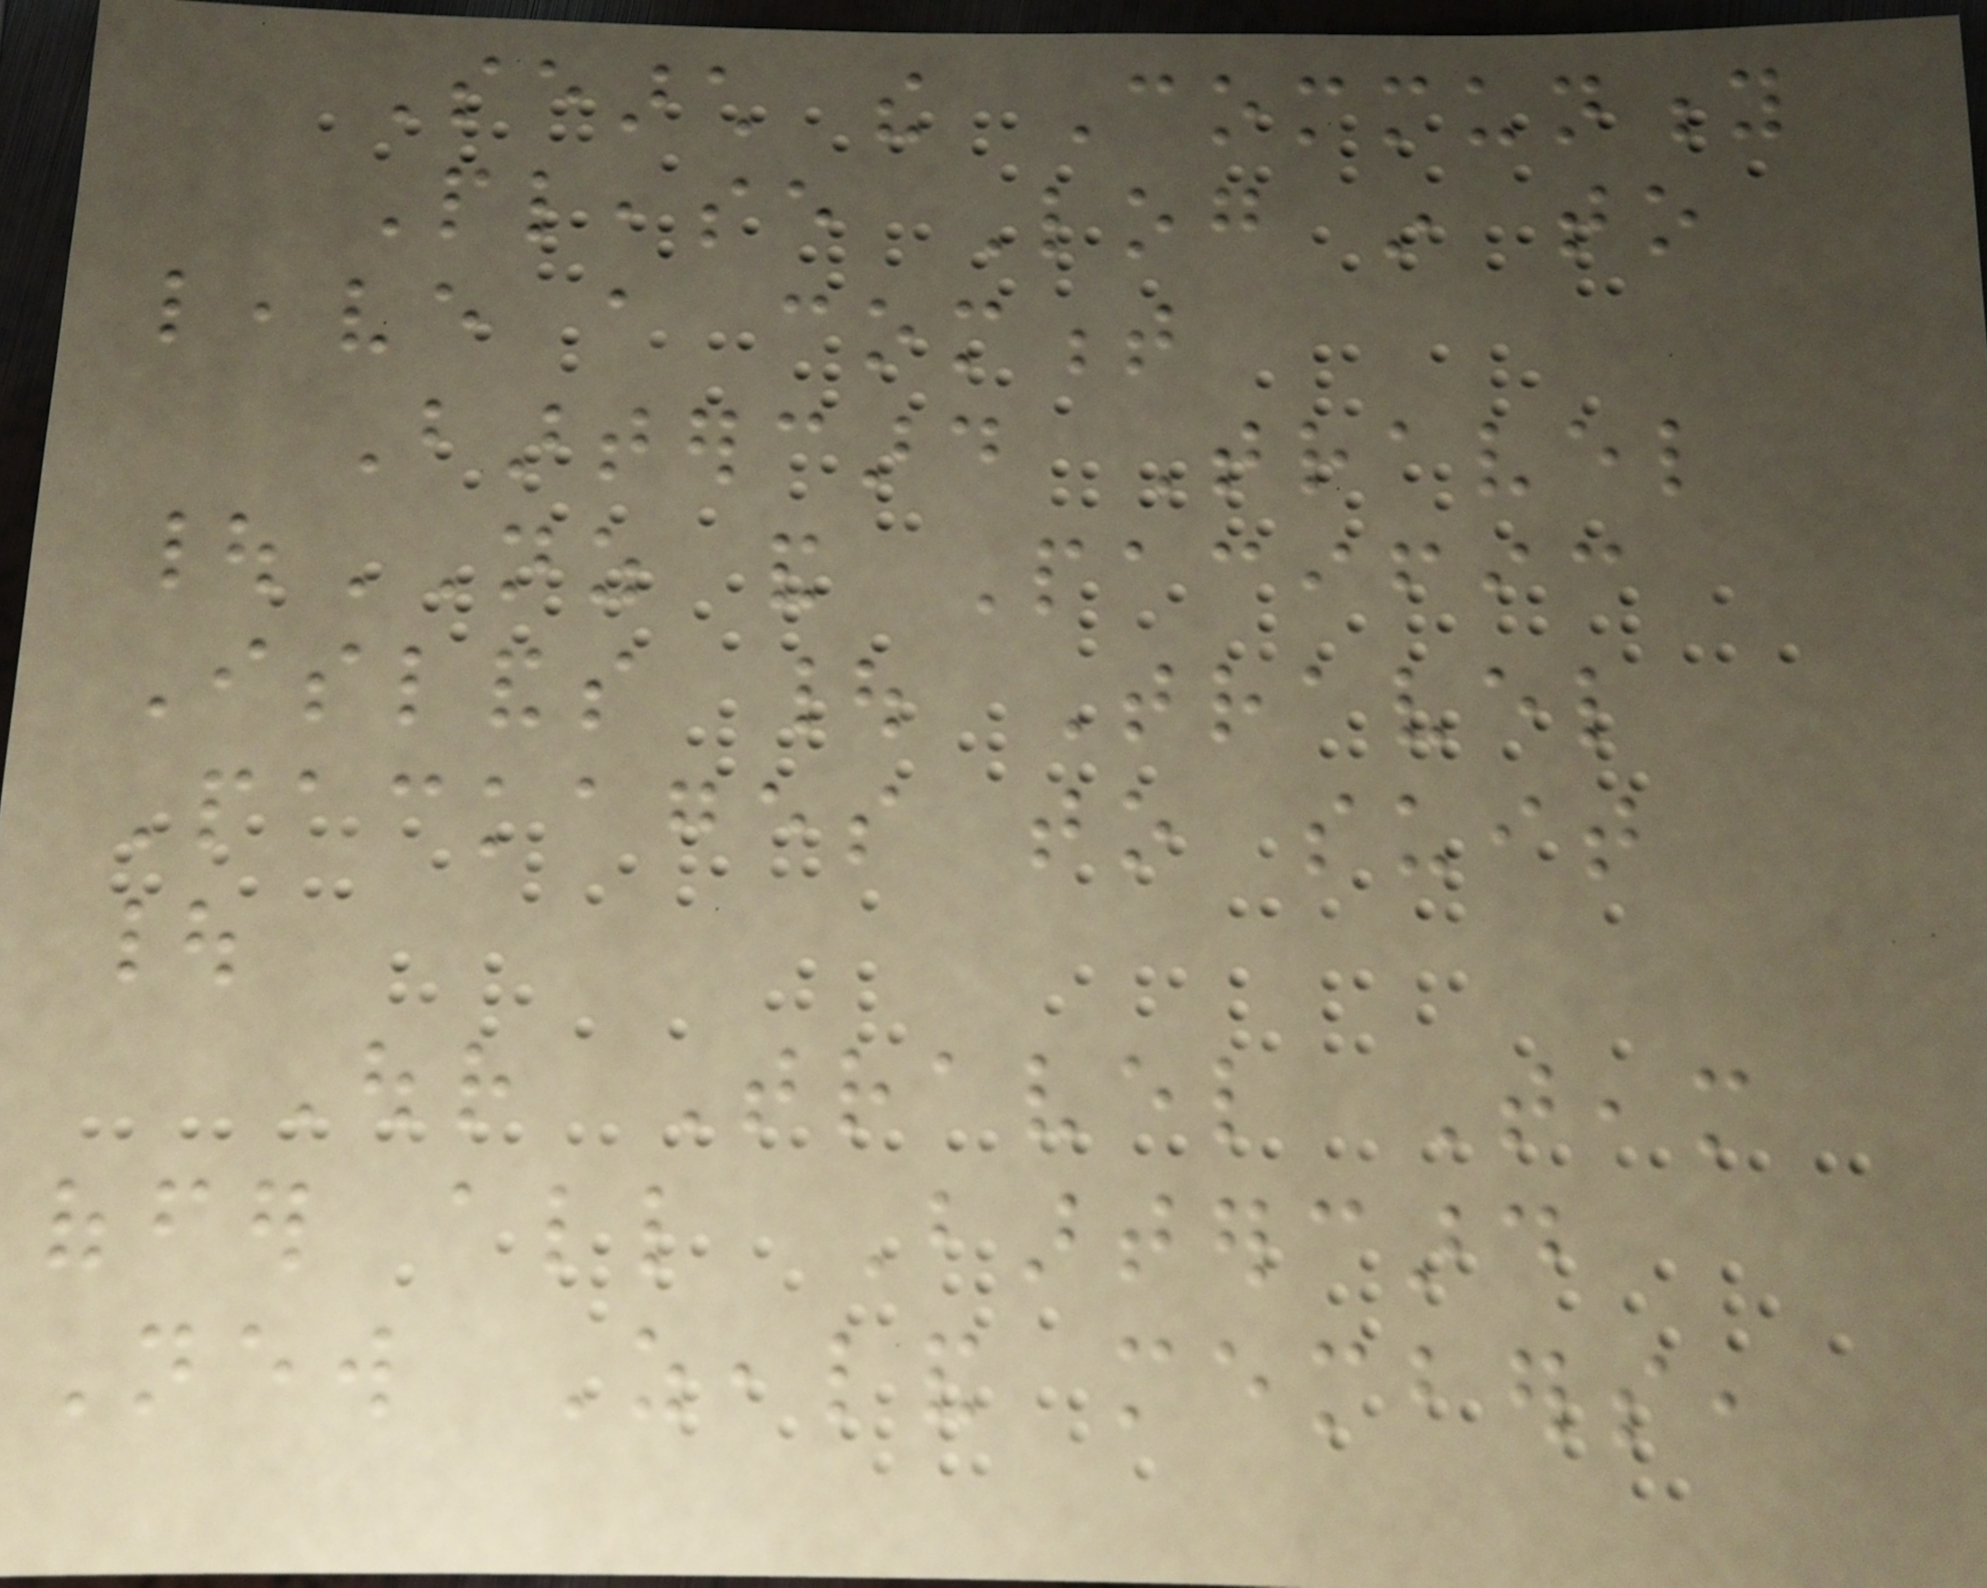Search the Community
Please Log in to
leave a comment
Bartercard Travel
|NZ and Pacific
Islands | Travel
Packages to suit
|
Our Travel Team
offer all Bartercard
New Zealand members,
